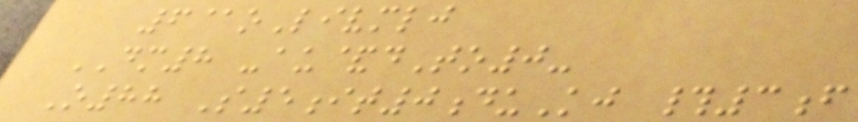6@oLivmlj
DM8 -au&dTo0-
O88 S5it0duKj #3f
